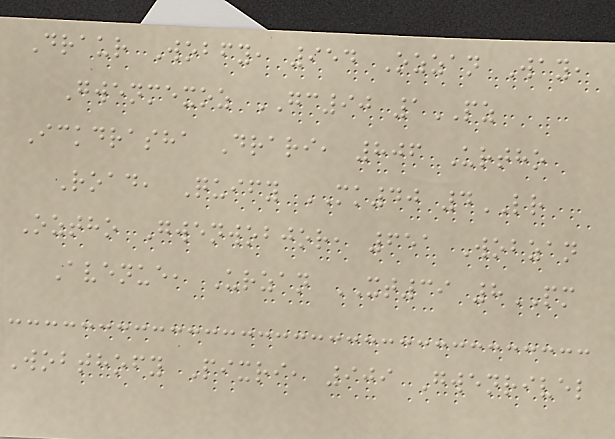Draur Wobfy, 954 Ozzan Way,
Gwenmexoz GC90 1PZ
Ickdrasha Drari, 806 Urtho
Road, Quify MK40 4LR
Oztho Gwenwobjor, 651 Wobzan
Avenue, Urzan XT39 8PM
Wobthofy Pixri, 909 Gwenrivel
